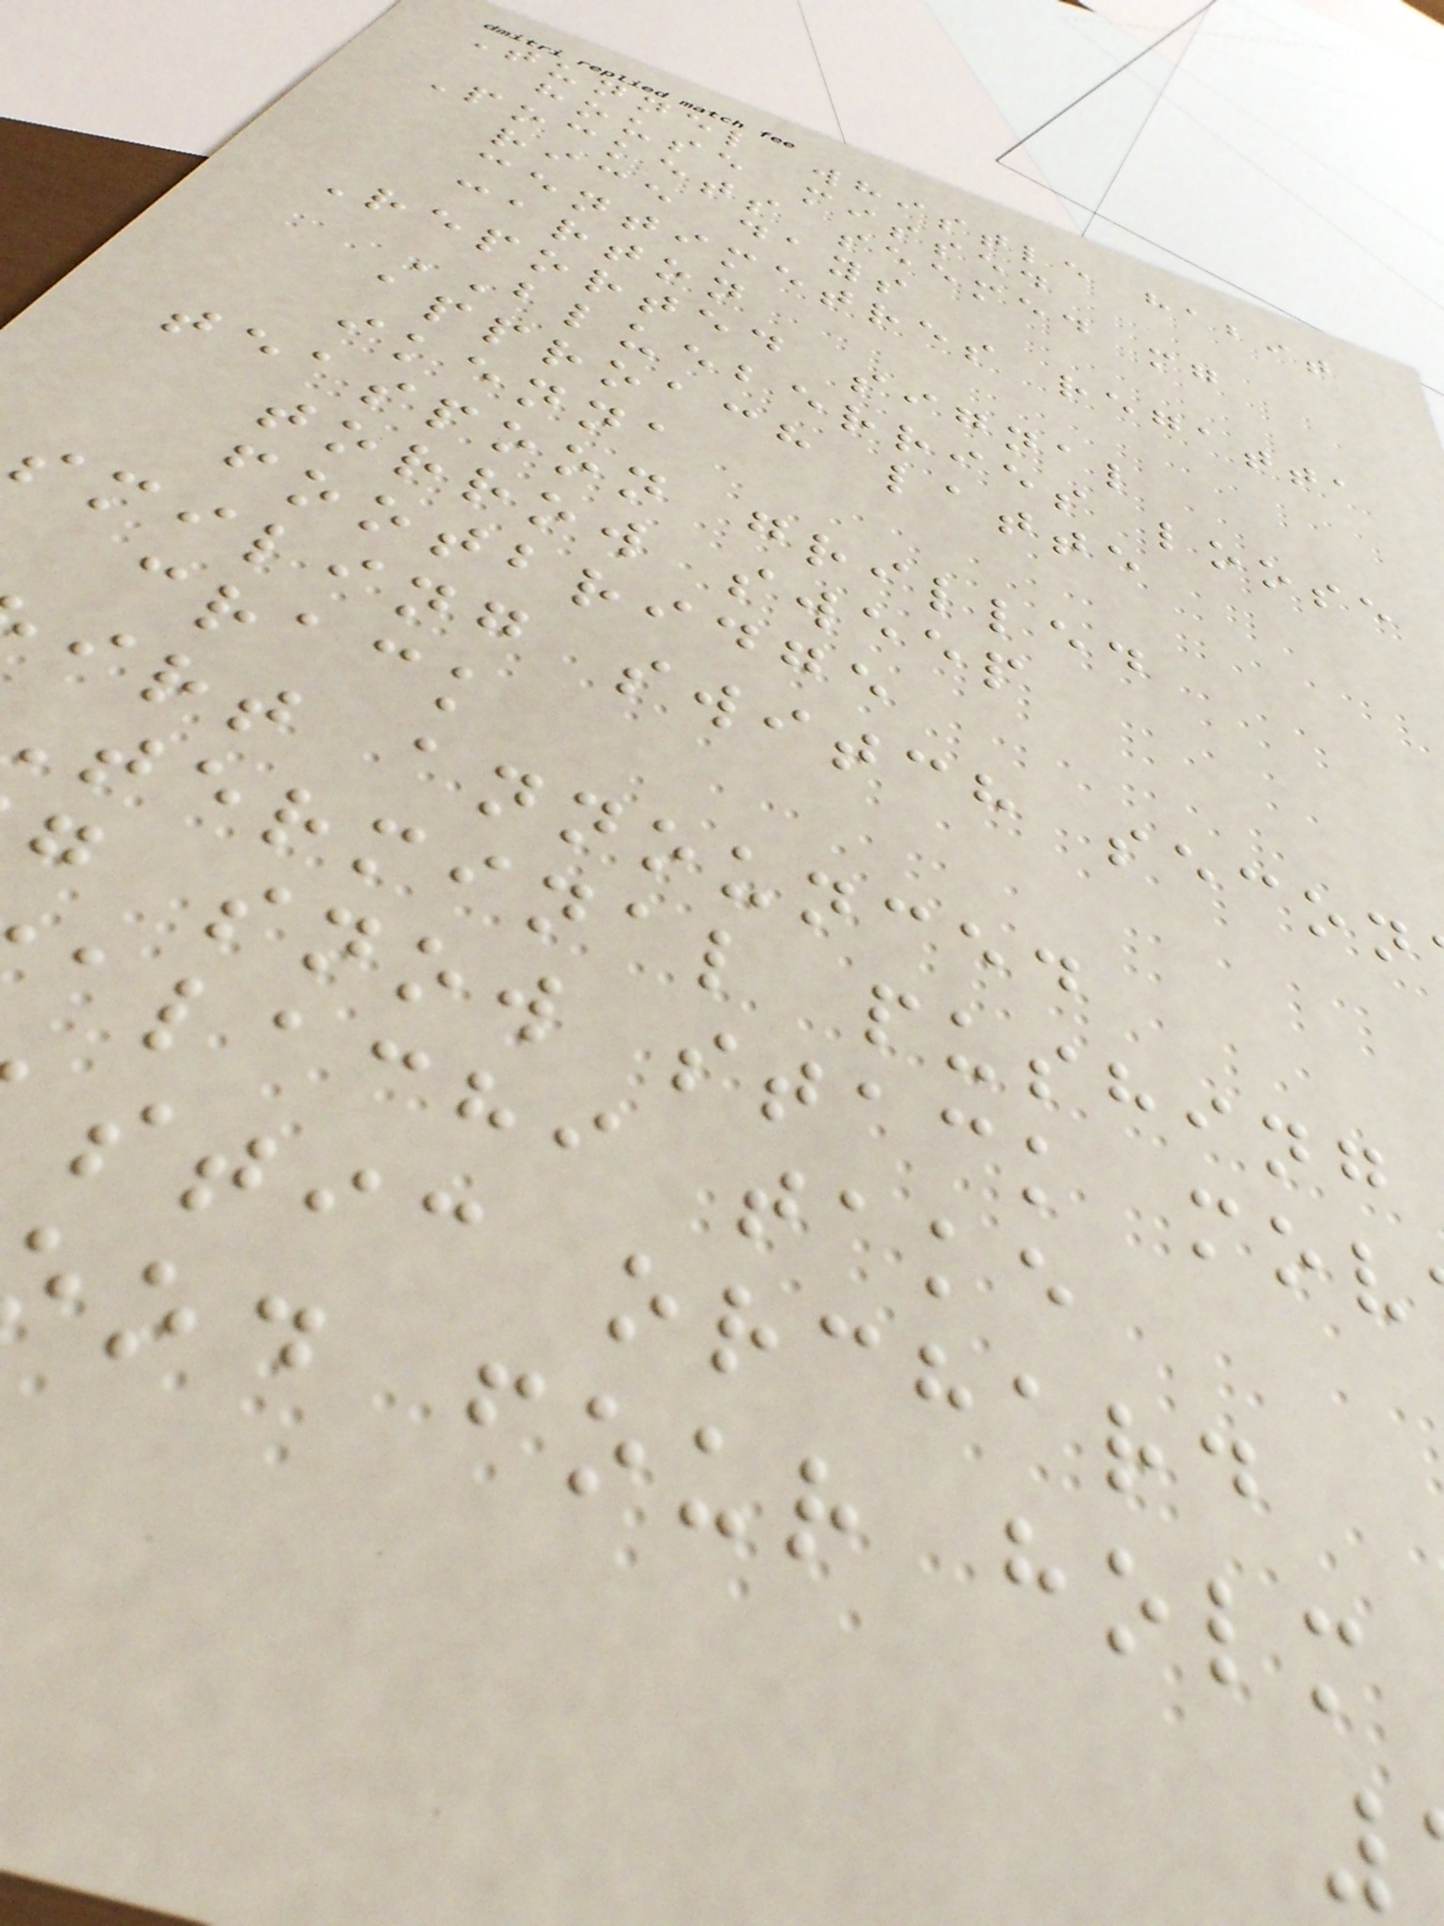Tunnel whistle habit
house missed
Pockets seemed mg
rice days
centimetres regatta
carton
Reported signal
BLUEBERRIES loose
approach latte
ikenna
teaspoon grilled
torrow sweep
footbridge
smiling switch secon
crack
irt announced
terminal pushing
g snow stack mov
alachi take
stic orchard
od four holm
